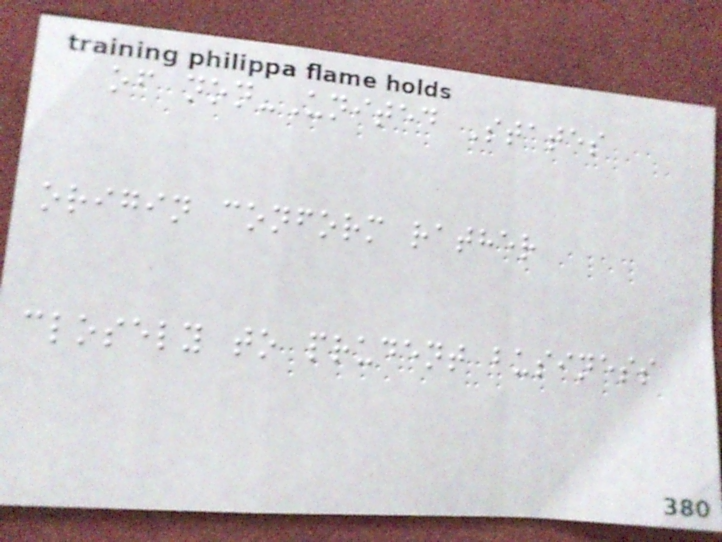of non-United States
origin conform rather
closely to prudent business
